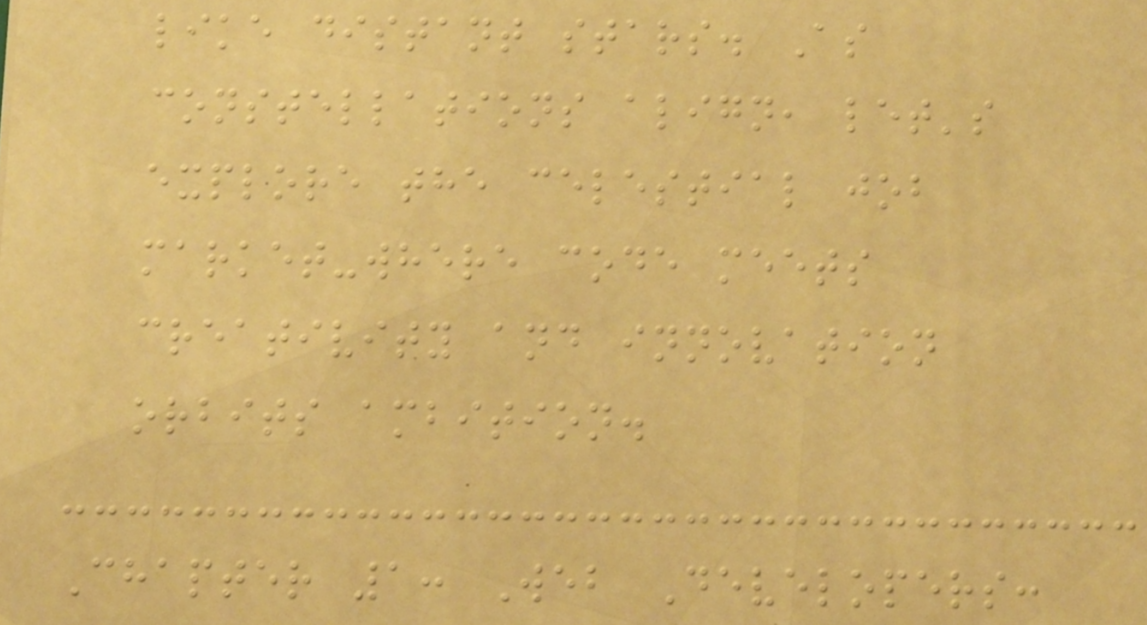like distant stars. As
constellations align, let's
explore the celestial job
market-where code meets
creativity and innovation
orbits ambition.
Chapter 1: Web Developers:
